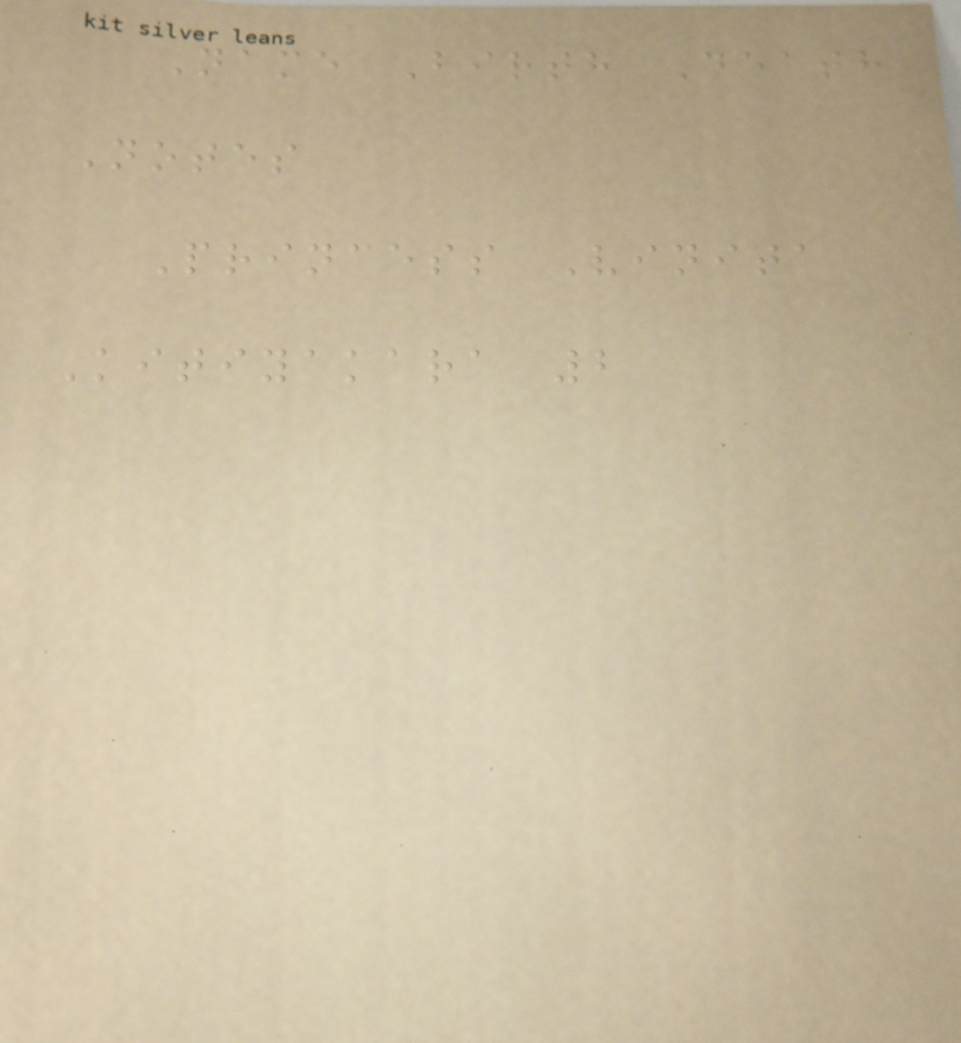Name Birth Death
Notes
Princess Vinita
Kitiyakara 2
